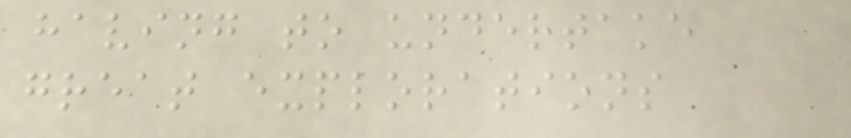having to undertake
great explorations
